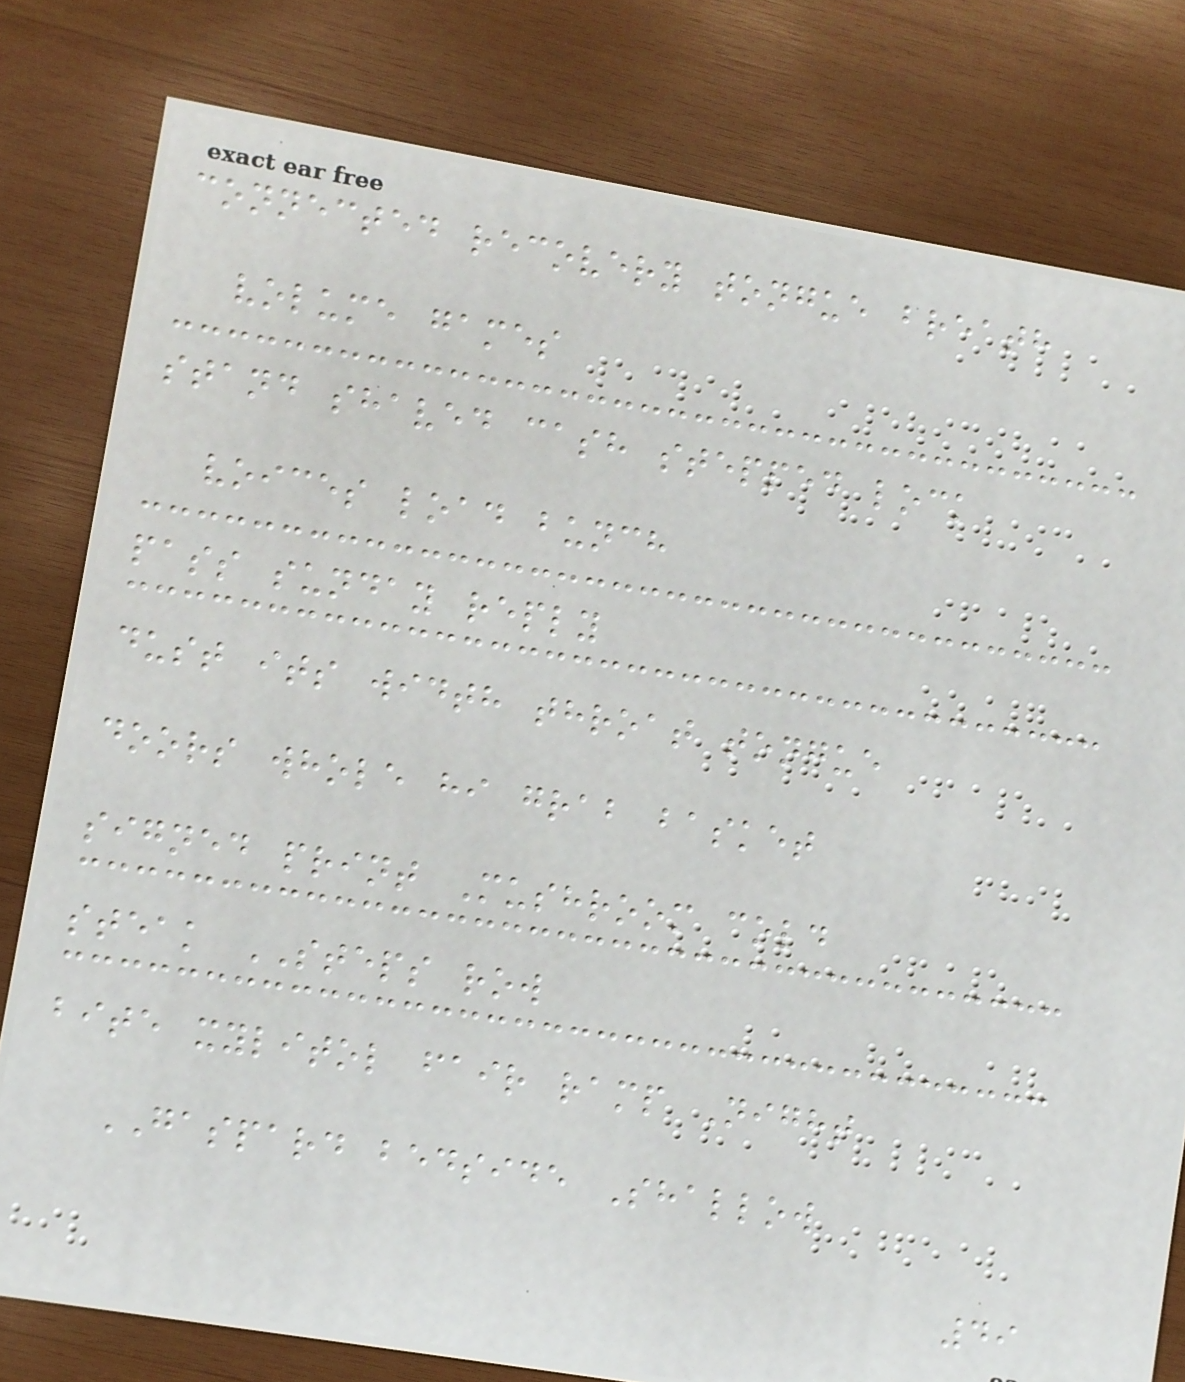connected recovery tongue breath
volume games
stand shaved cash stepped lock
voices load bunch
pass sunday reply
dust its width throat tongue
doors whole hi grab basket
signed print Mushroom cold
steak STEPS row
bite xylitol fair ramp Night
GASPARD bedside Shallow
49
